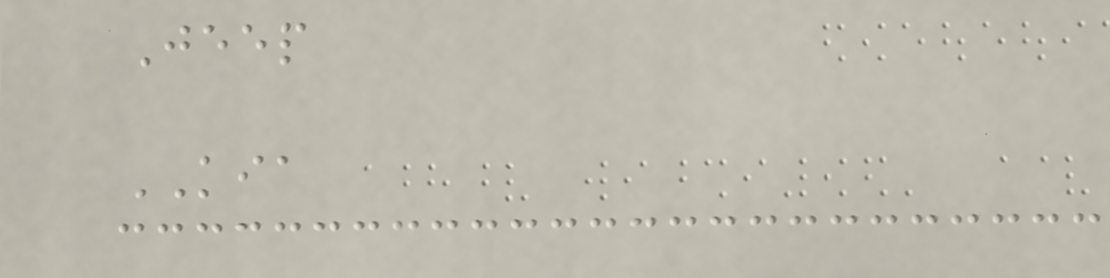Jeep
KIA
